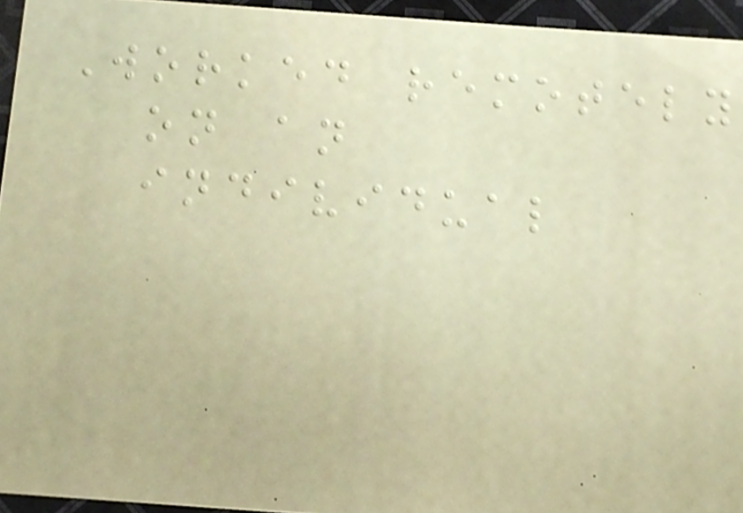Worked remotely
on an
individual
